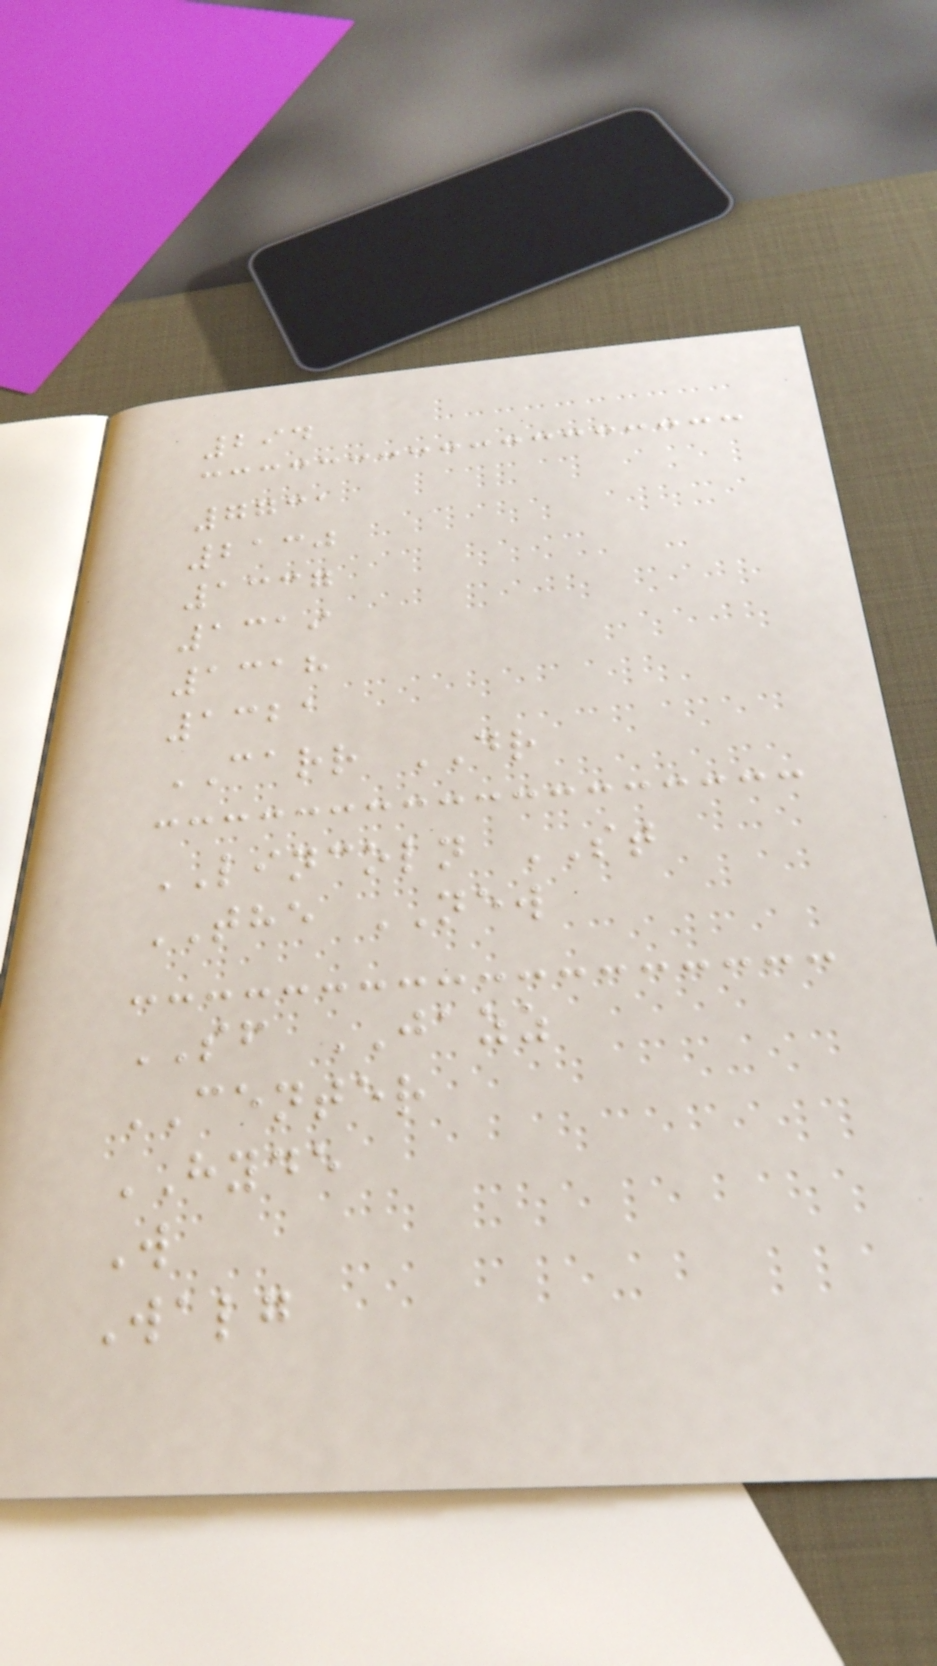294
7731
2130
1337
1319
1318
1321
CARR DR
LINCOLN ST
THE NEW
SF JAZZ
CENTER
HYDE
W
Walg
